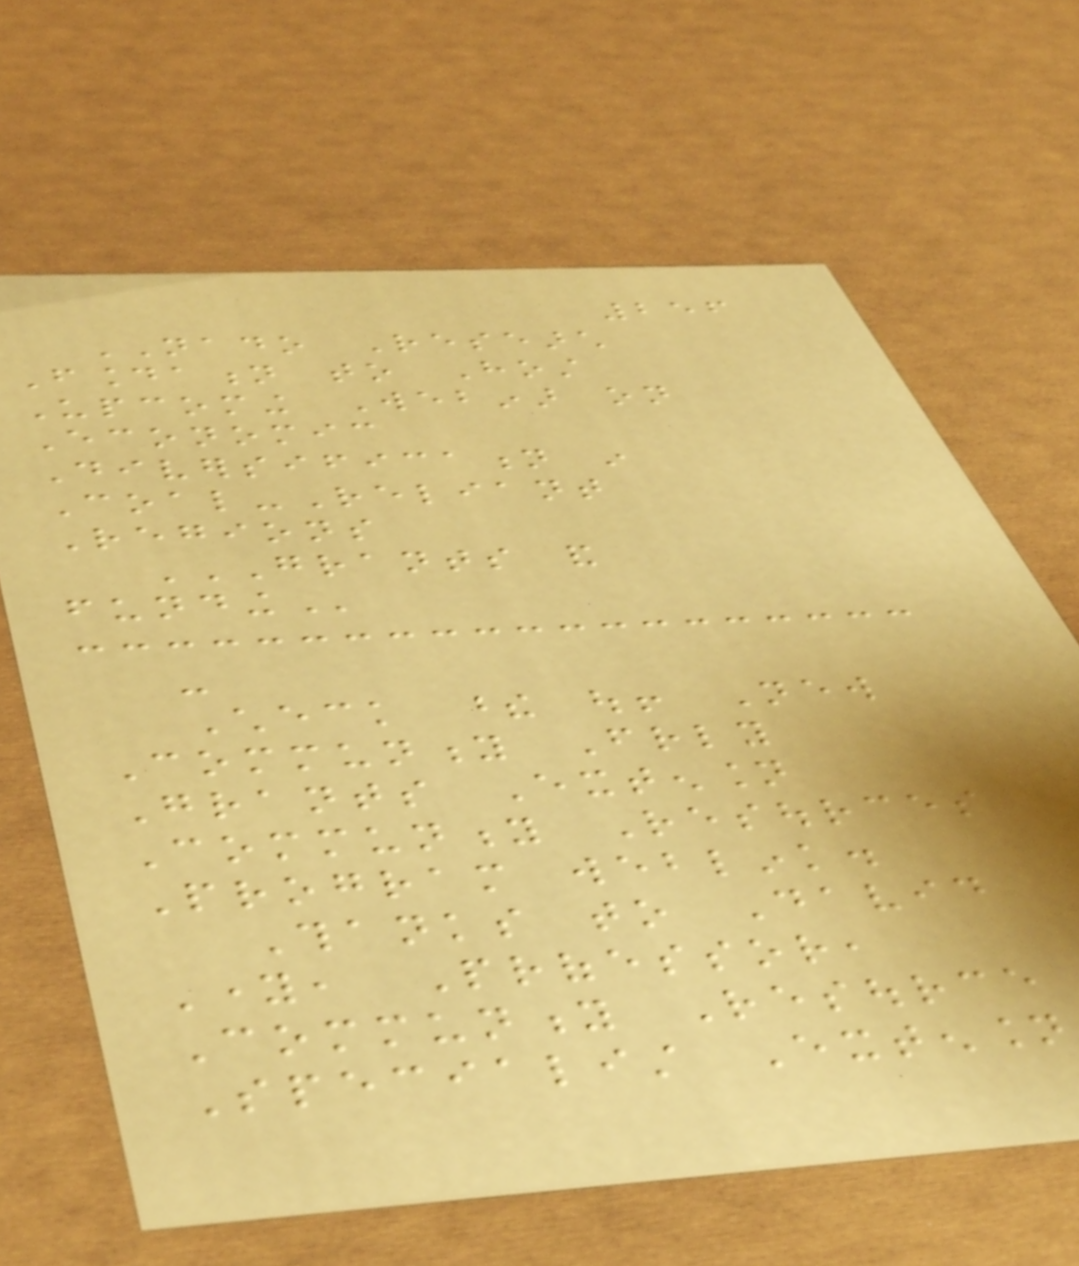256
NADO Research
Foundation to Host
Upcoming Webinar on
Economic
Diversification in
Coal-Reliant
Regions
GRANTS AND
FUNDING
-
Check these out! New
Community Friendly
Grants Extension
Community Resources
Program weblink.
Thanks to David
Young, Professor,
Community Resource
Specialist Extension
